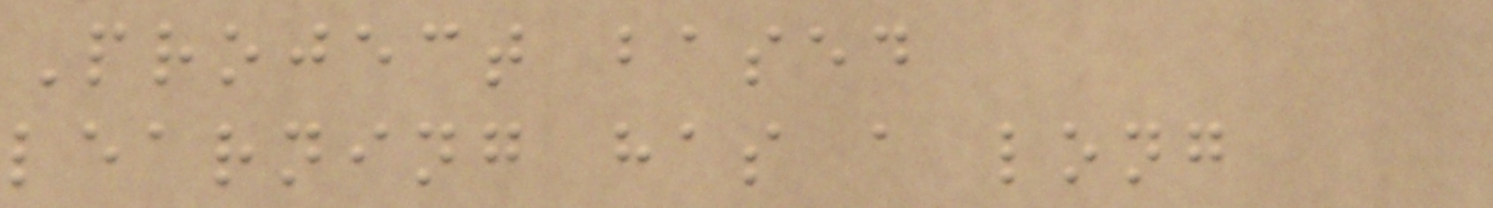Project based
learning has a long
